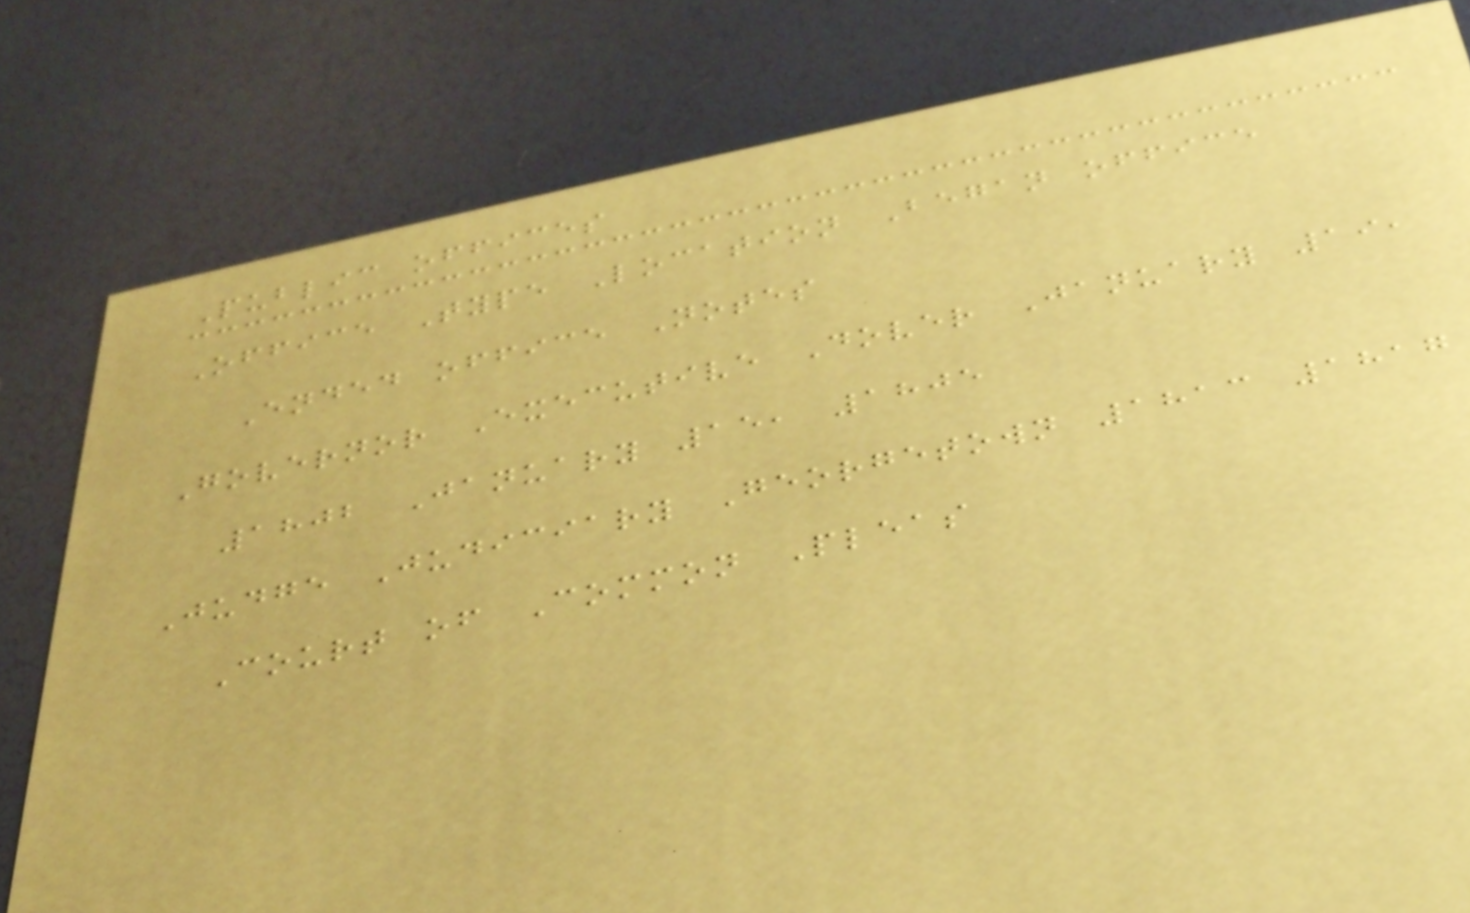Public offices
Office Type Location Began office
Ended office Notes
Governor Executive Dover January 19,
1802 January 15, 1805
Judge Judiciary Georgetown 1813 1817
Court of Common Pleas
